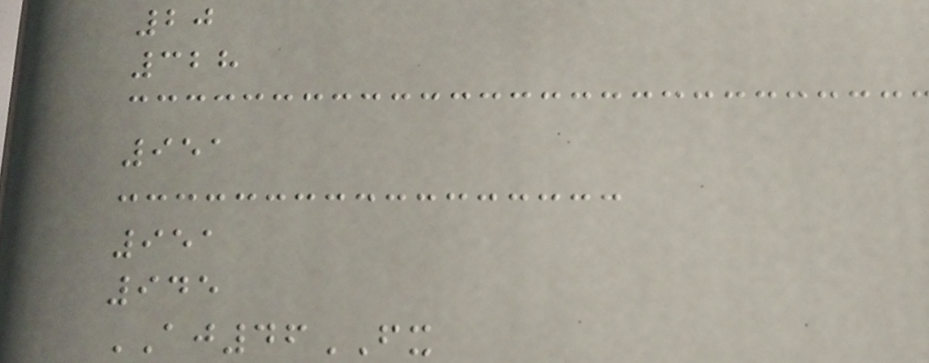20
328
951
951
945
AJ46FX
